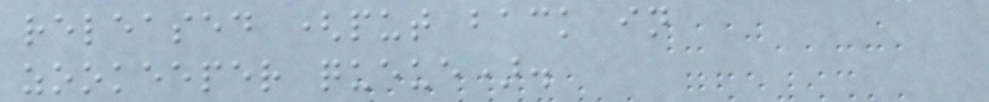released (put back in
zookeeper queue).
